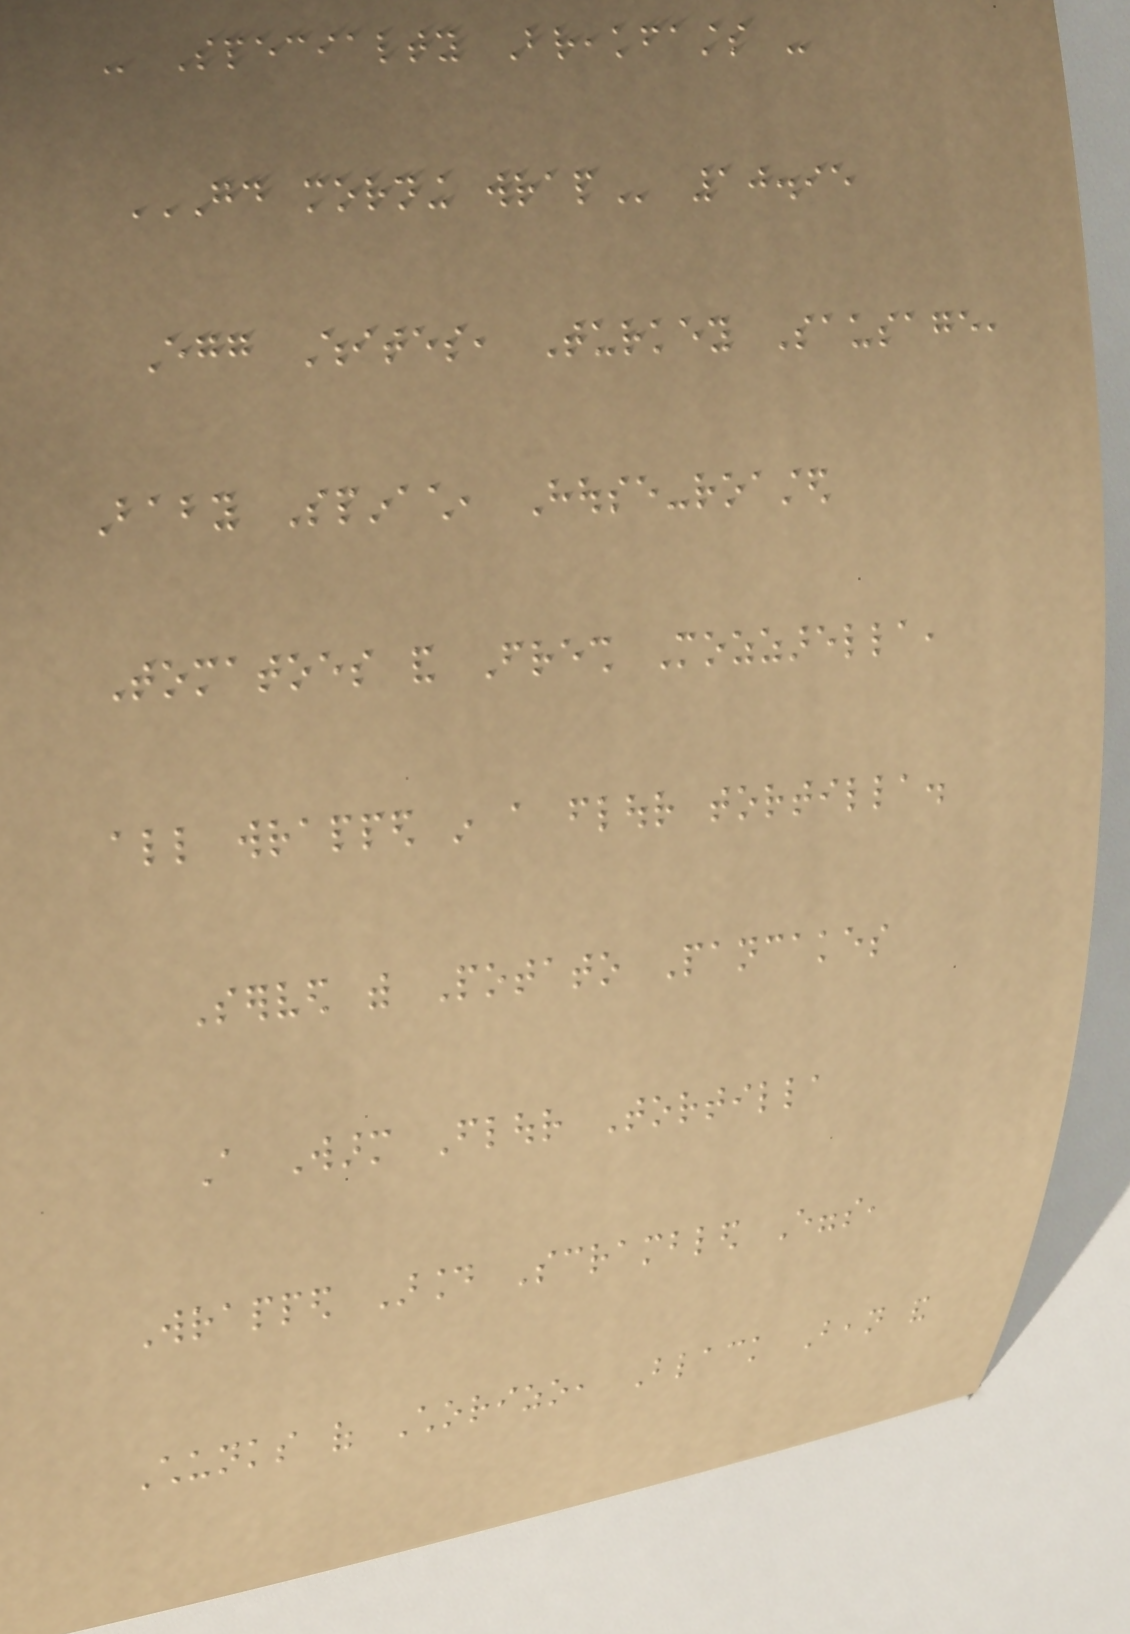- Specialty Breakfasts -
GOOD MORNING WRAP 10.95
Egg Whites, Turkey Sausage,
Baby Spinach, House-roasted
Tomatoes and Fresh Mozzarella,
all wrapped in a flour tortilla.
Served with Potato Pancakes
A Warm Flour Tortilla
Wrapped Around Scrambled Eggs,
Chunks of Chorizo, Black Bean and
